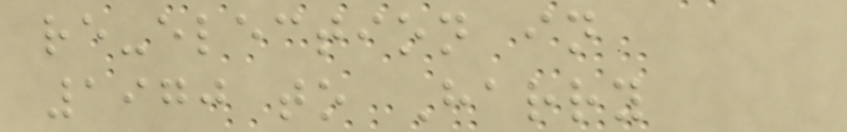re-election in
1970 to Harry
